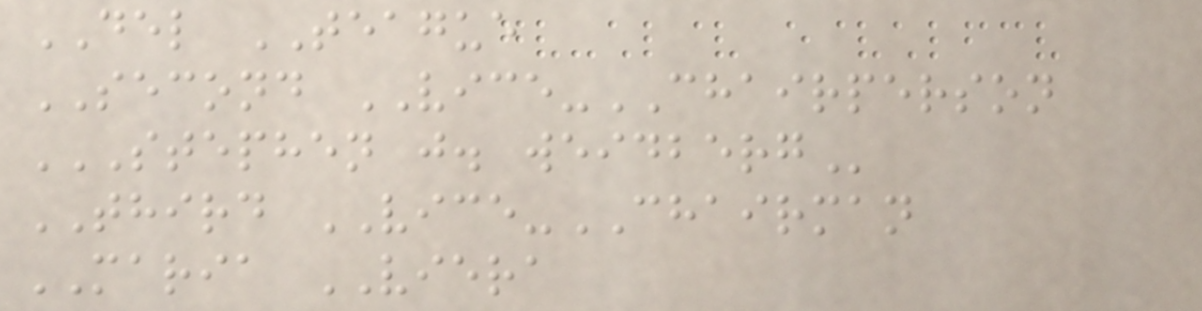DEL TEAGUE
SECOND VICE-CHAIRPERSON
STEPHEN J. WEIDBERG
THIRD VICE-CHAIRMAN
MARIA VIERA
